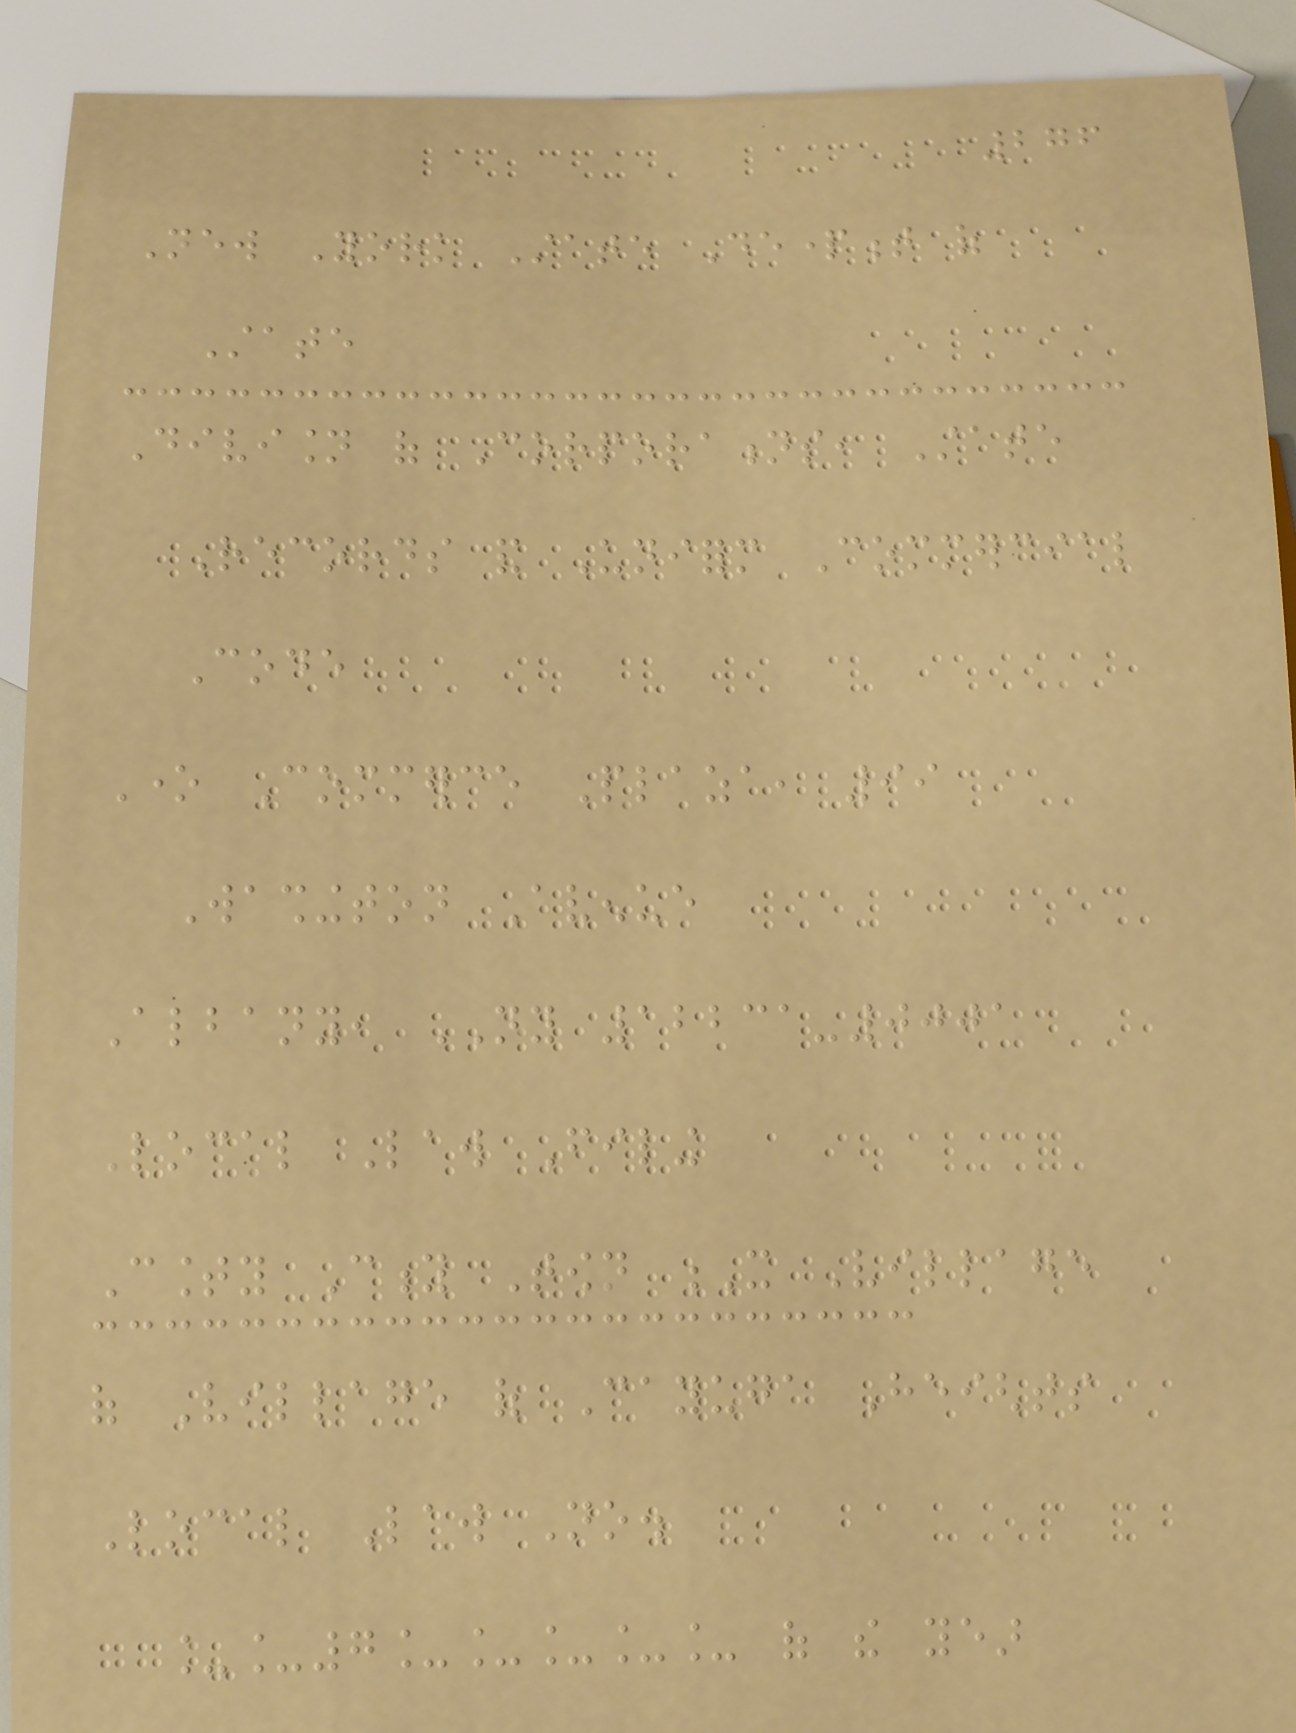276
New York State Department of
State
Division of Corporations, State
Records and Uniform Commercial
Code
One Commerce Plaza, 99
Washington Avenue
Albany, NY 12231-0001
Local Law Filing
County City Town X Village
of Village of Cayuga Heights
Local Law No.
__7_____ of the year
